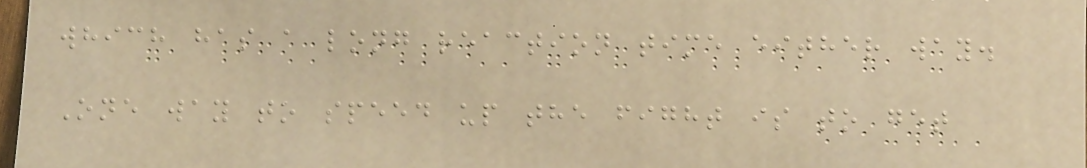which has a long reaction time either way.
One way to speed up the fight is to get
